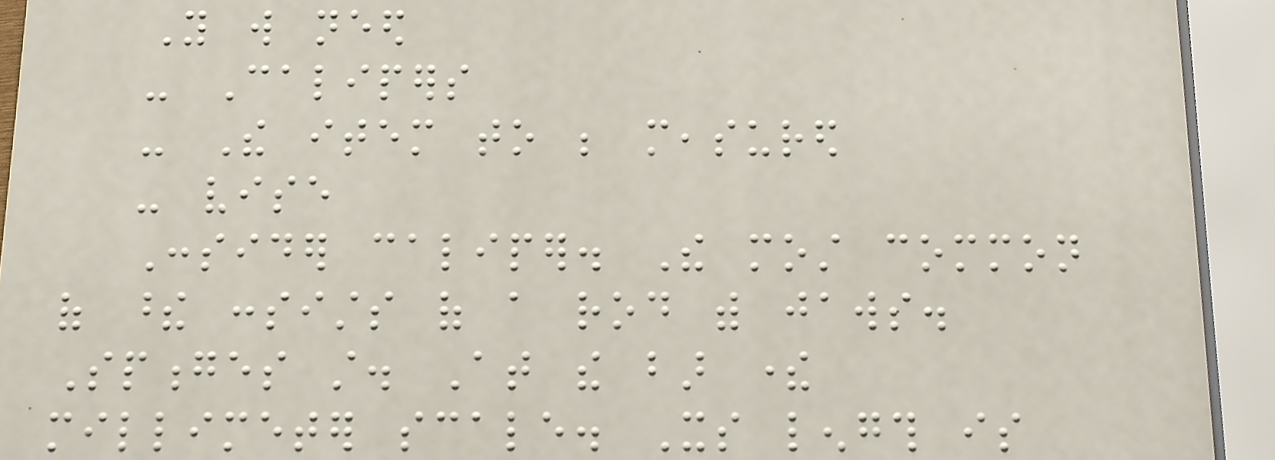You will need
- Calipers
- The item to be measured
- vise
Consider caliper. The most common
of these consists of a rod with jaws.
Sponges still. At the bar there
millimeter scale. Its length is
